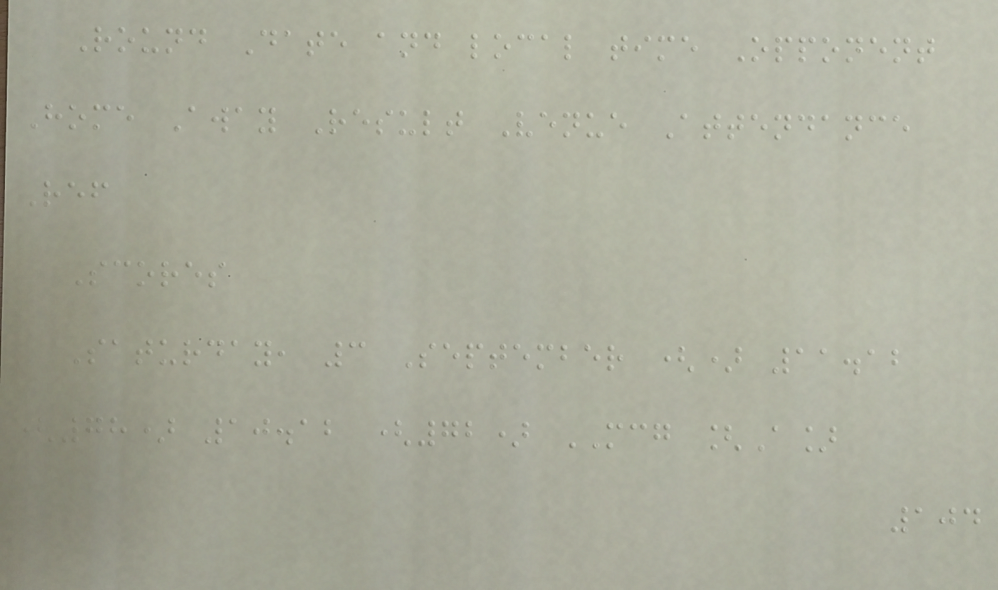Round Date and local time Opponent
Home Away Result Venue Attendance
Ref
Scores
Saturday, 3 September () 11.12
(78) 10.12 (72) MCG [A]
104
